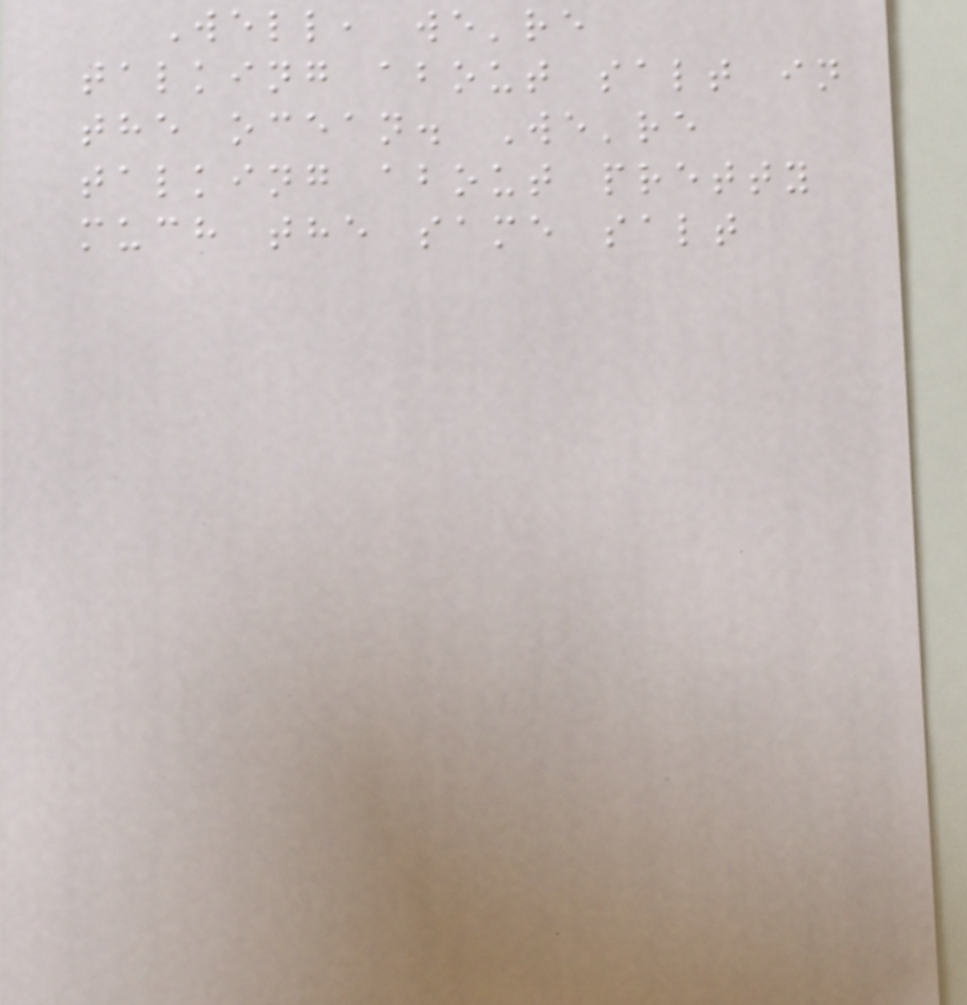Well, we're
talking about salt in
the ocean. We're
talking about pretty
much the same salt
